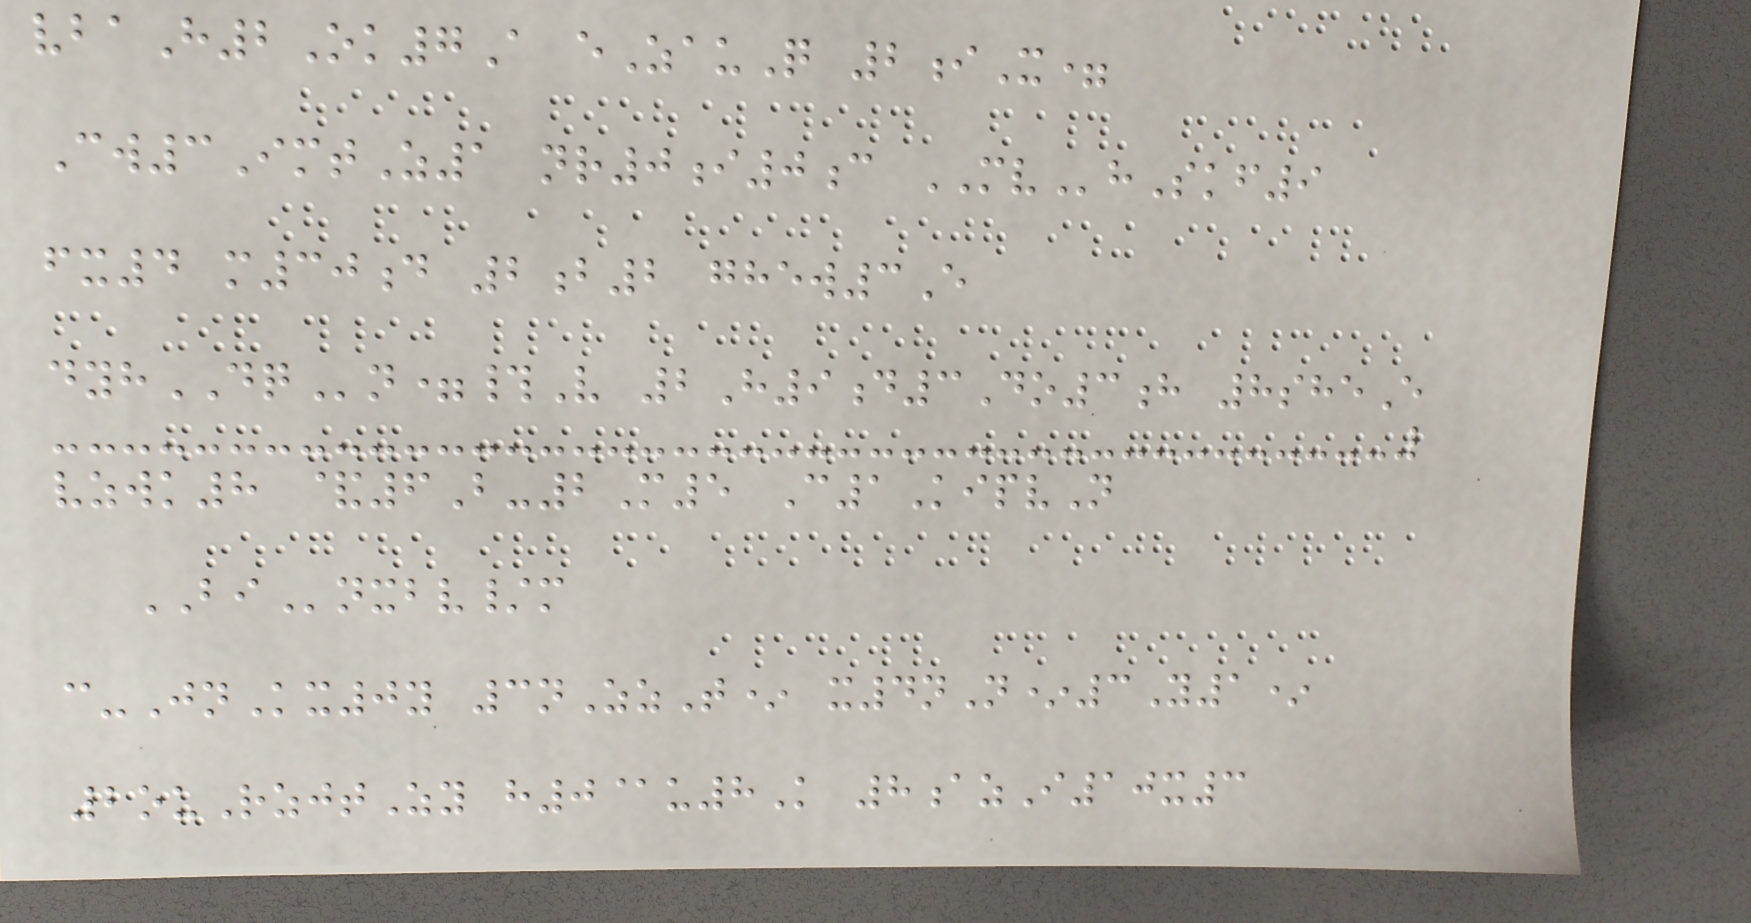vbaH2Ok7A eZauQ 2iX=
Cw3ImtZ1 nr0i0c MVhSkf9
fx4 m30d 2b2 ghew3E
dyhDQn=#V 2H9d3Do3h 8sheE
vzwk8 &6B-2M5 C1KipvN
BInxbv/m
c-JnKx0y 3nZzT* x4nN*3Y1*
2ouRzjtZy h0@u8K 8azI10x3
